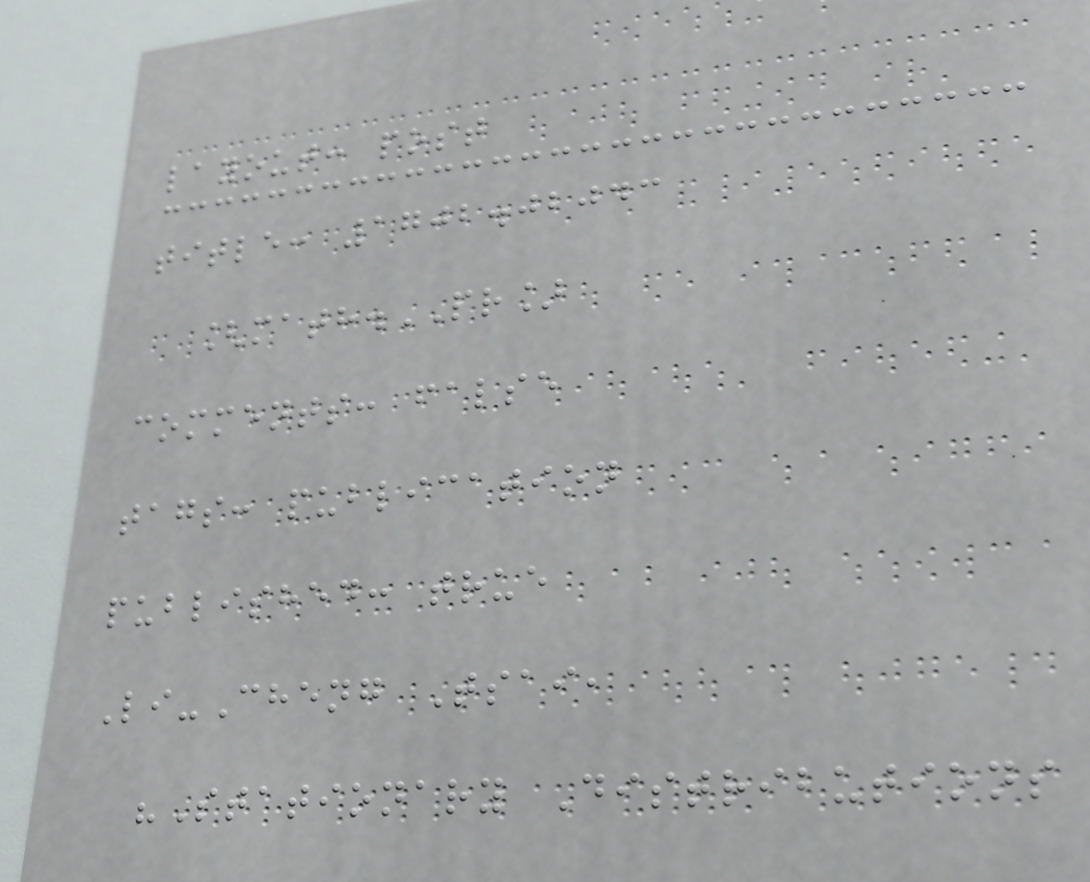layout: post
title: 1702.02043
[math.PR]
comments: false
tags: publication
published: true
Li-Cheng Tsai,
"Stationary Distributions
